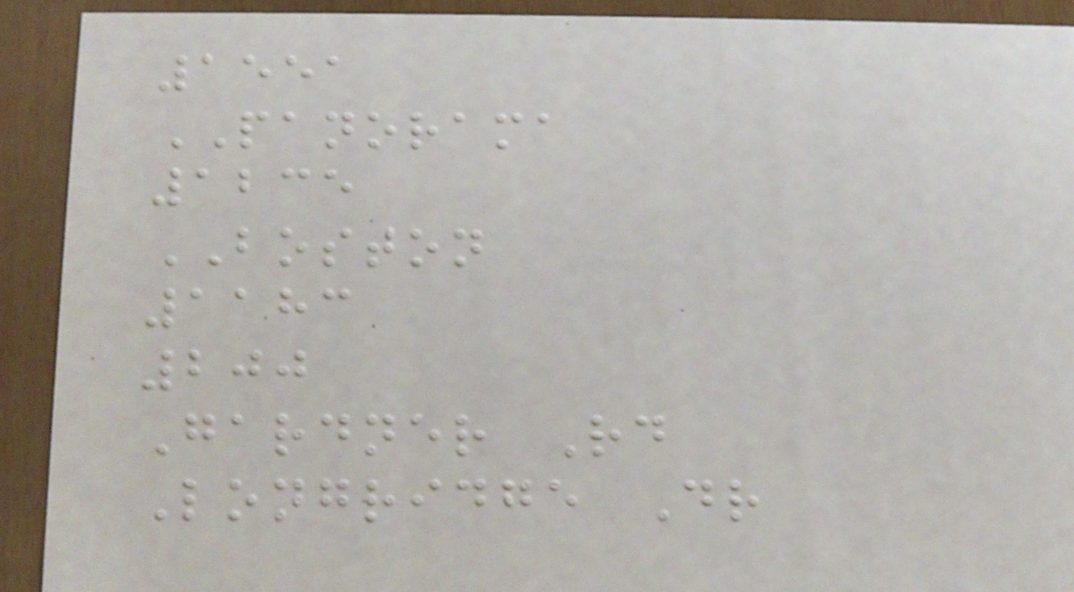1551
PANORAMA
1235
BOSTON
1183
200
Gardner Rd
Longridge Dr
